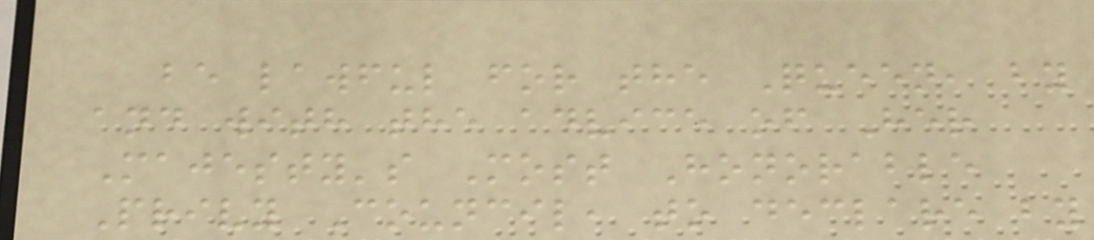be lawful for the Queen, by
and with the advice of Her
Majesty's Most Honorable
Privy Council, to declare by
